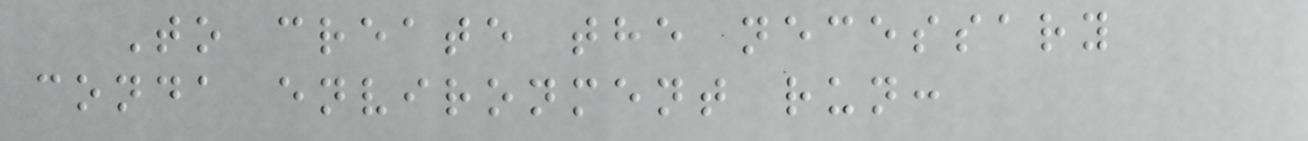To create the necessary
conda environment run:
